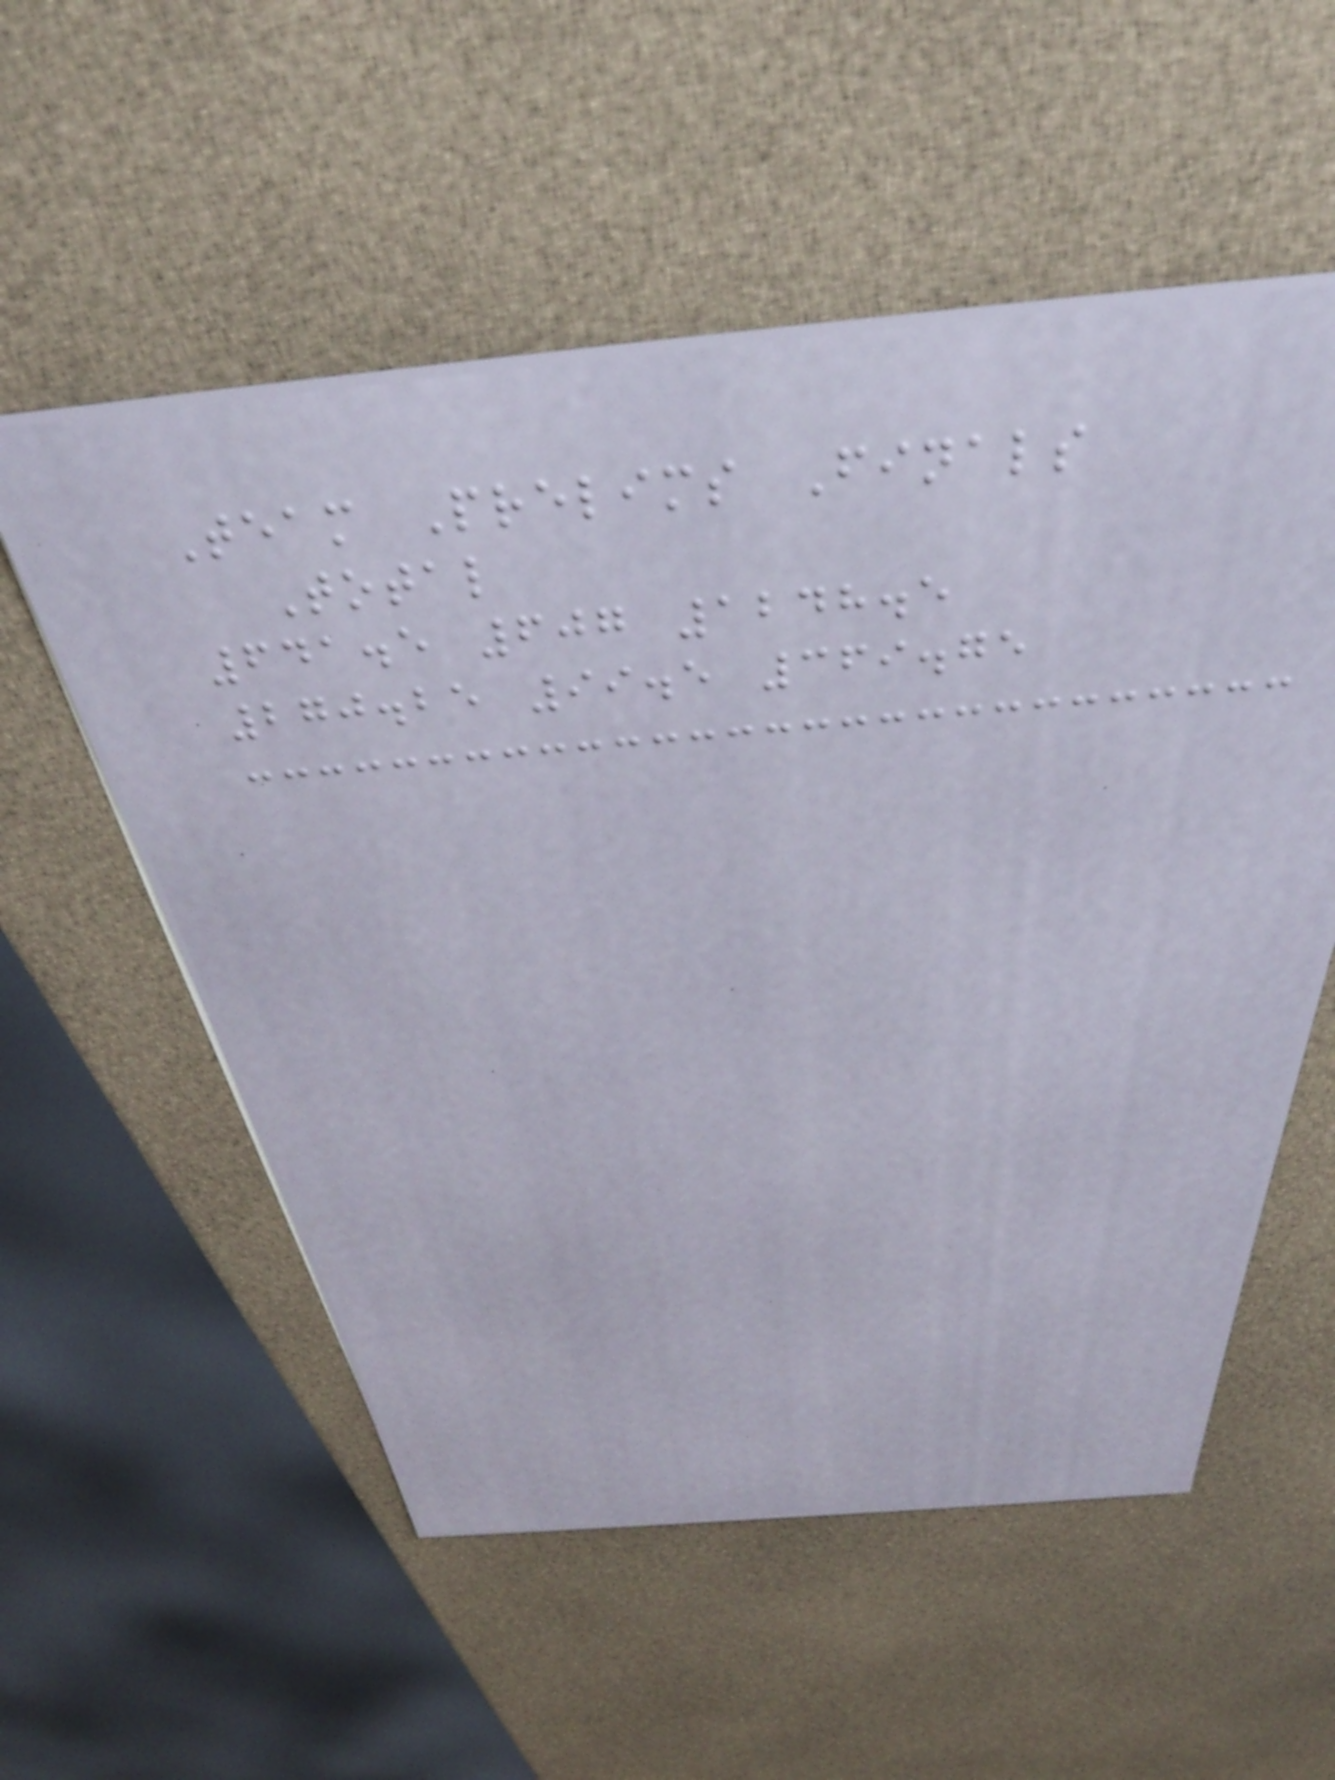Team Prelims Finals
Total
641.5 607 1248.5
270.25 99.5 369.75
